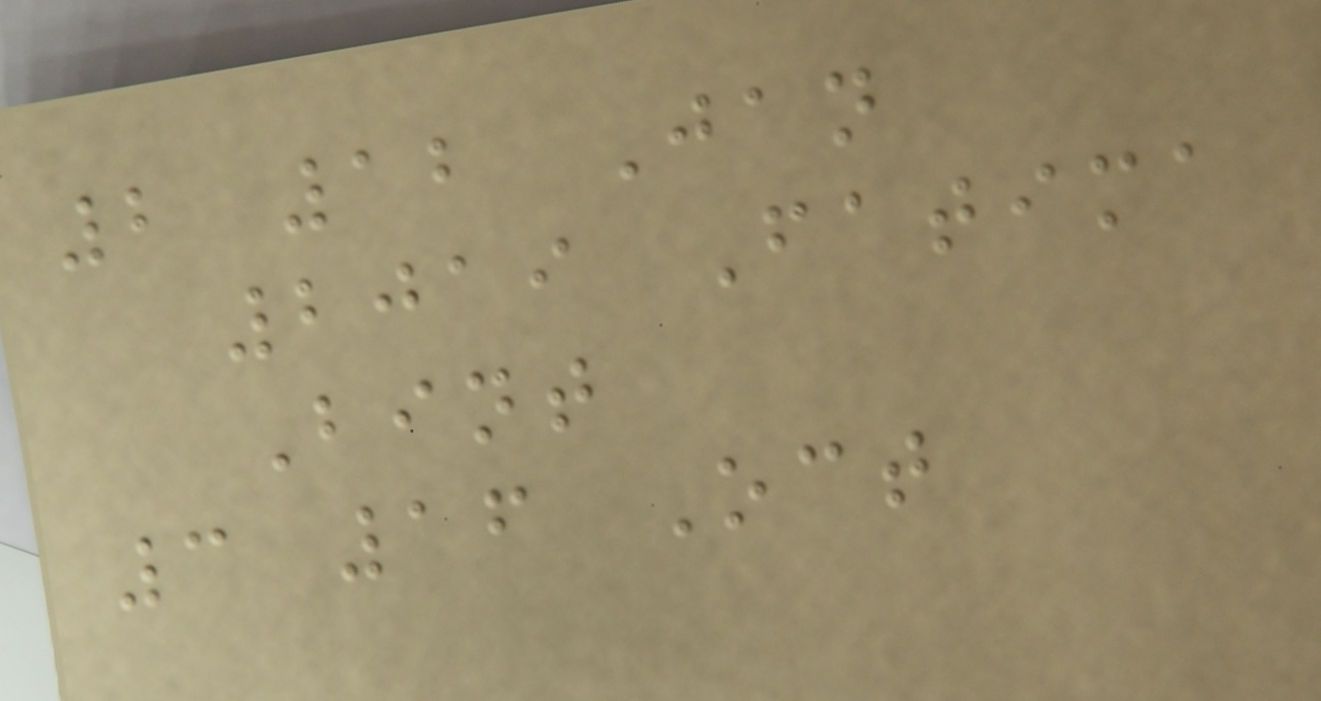2 12 Jan
2019 Fatima
Bint
3 16 Oct
